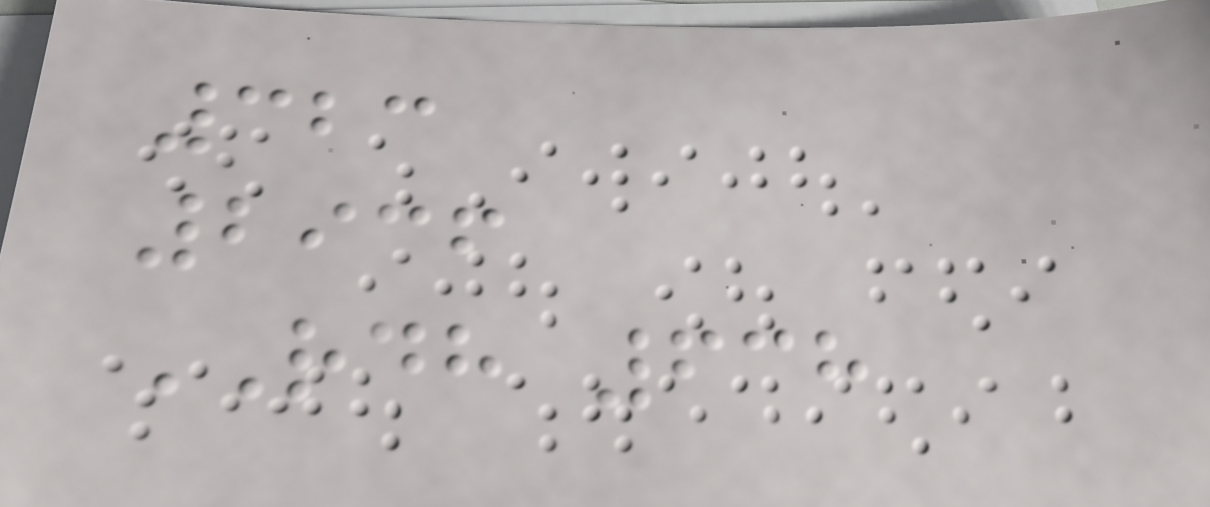323
2936
RDH 638
